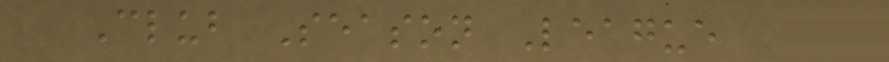Club Season League
